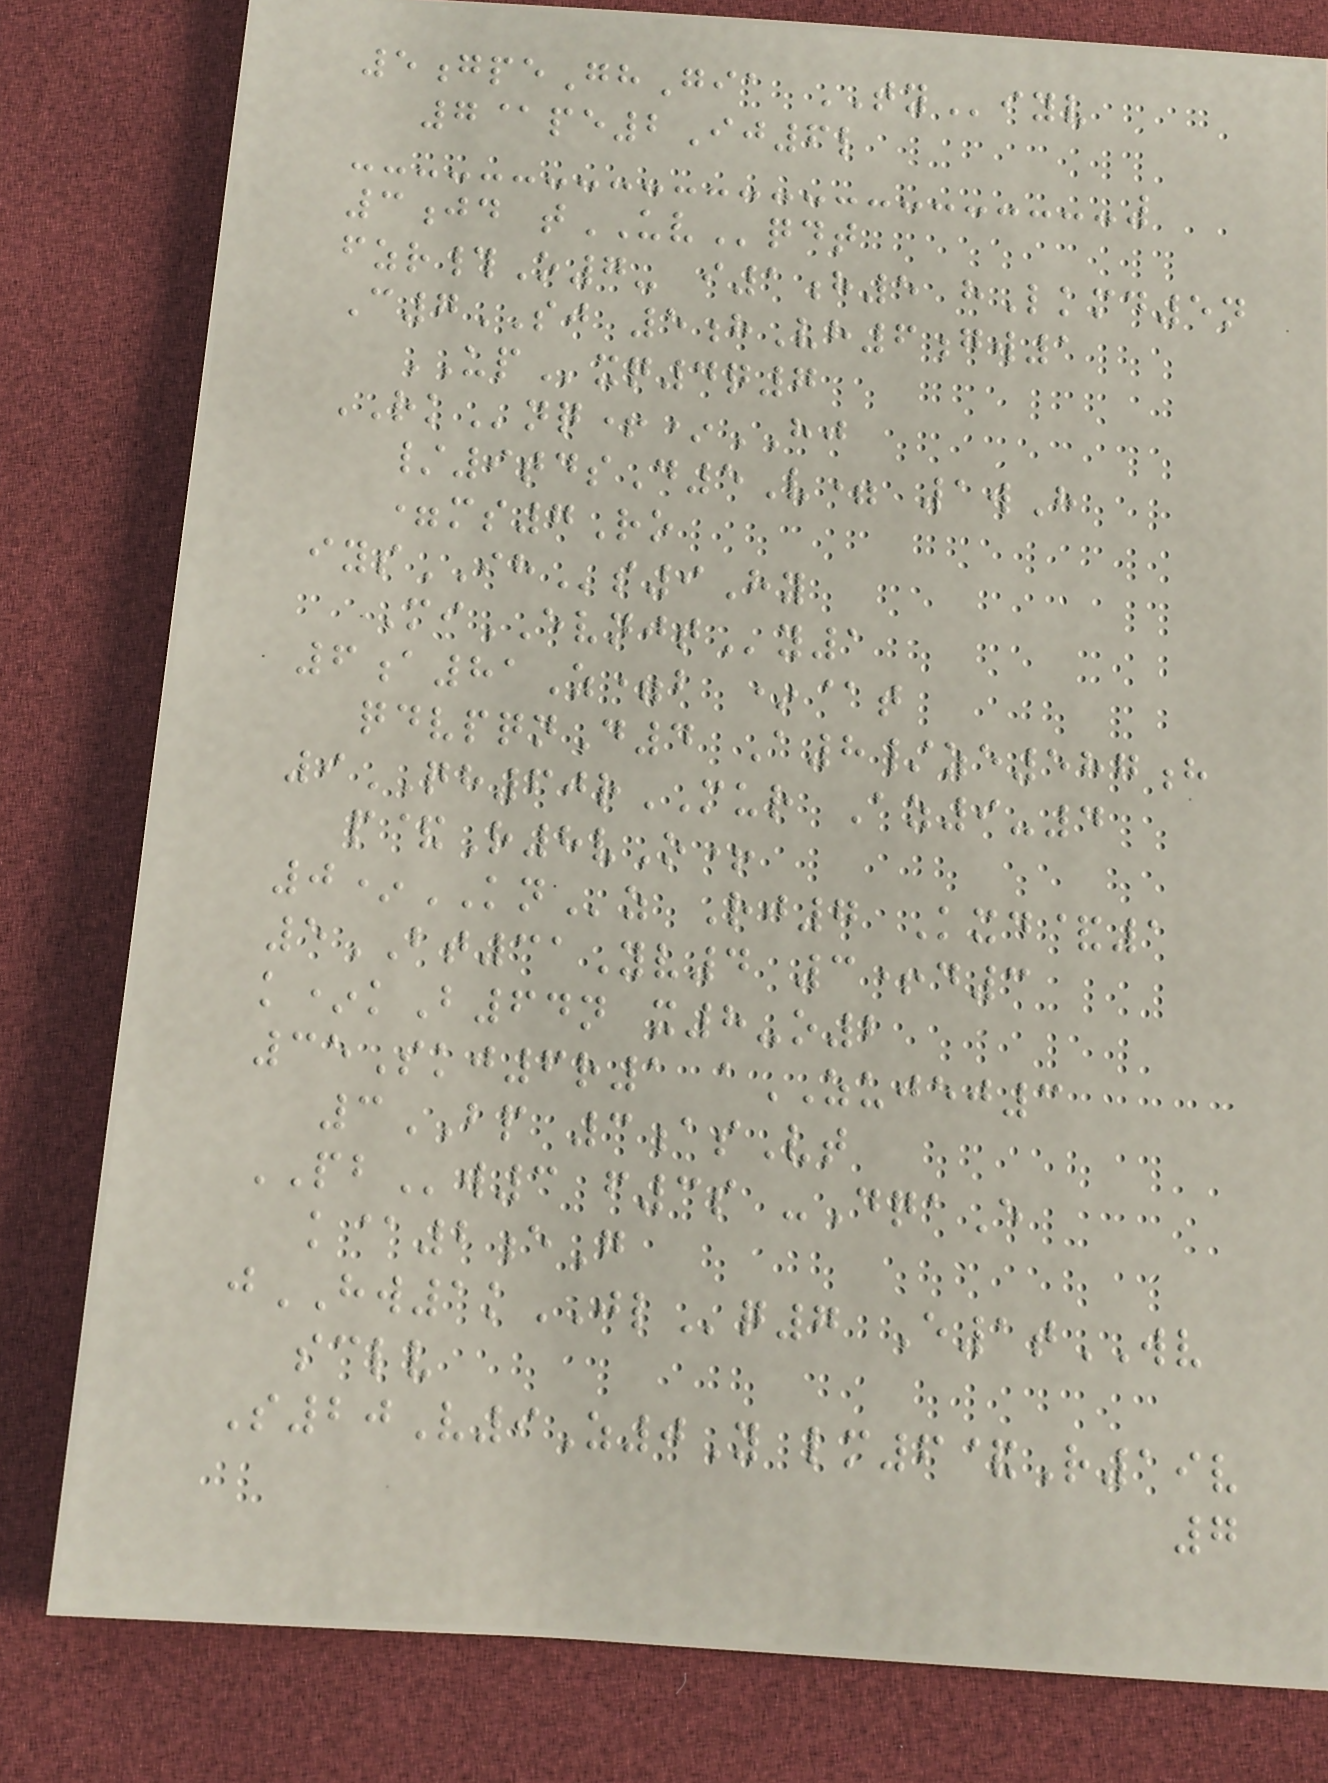5gpeGhGia TYiyv
7@pe2Ij6l
3jd tUVqdt
fzr#O7- i1h5 hLkmd5n
C7SJ 5hVh6gw1
UPxq4q7
RKnq+*HJ
/9tdsD5V= 1wH
=ms7Ro
iysIHs9Hy
MiEVNJTy1
6a81Z=b *@t
qdvpqnD4 A8/ze587h
9QH60rMUR Az9-4
p&R8vO+
0*KNz Rj7 Kxd&1
5BT31Yv4 3+d3
k*kB64n x8-o2
35Skj6r1 aZUJEJ3
3BP 3asVt
PBw3 f3s -DqaE
k@2eG
jHW1kJLq7 E1tWV
sclv
S20V9Z0Y lm6&R19v
7
